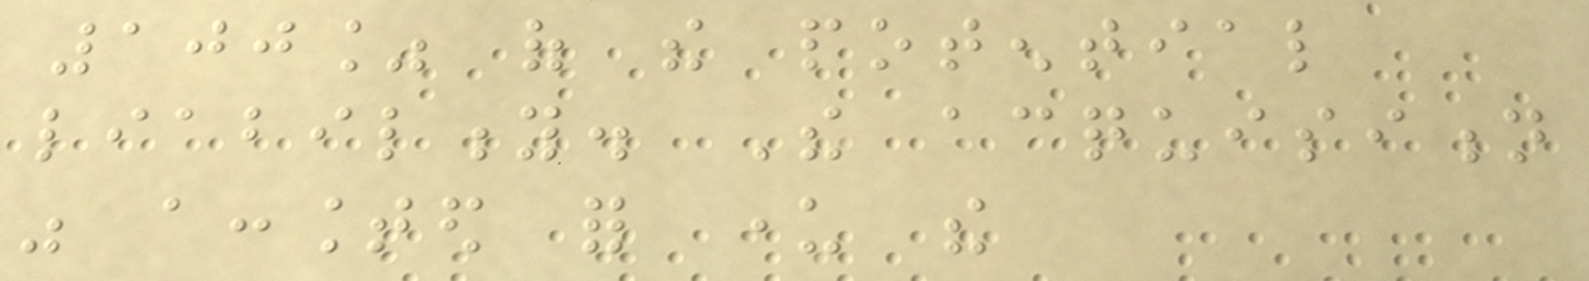100% of the potential
liability. The acquisition
was accounted for under the
